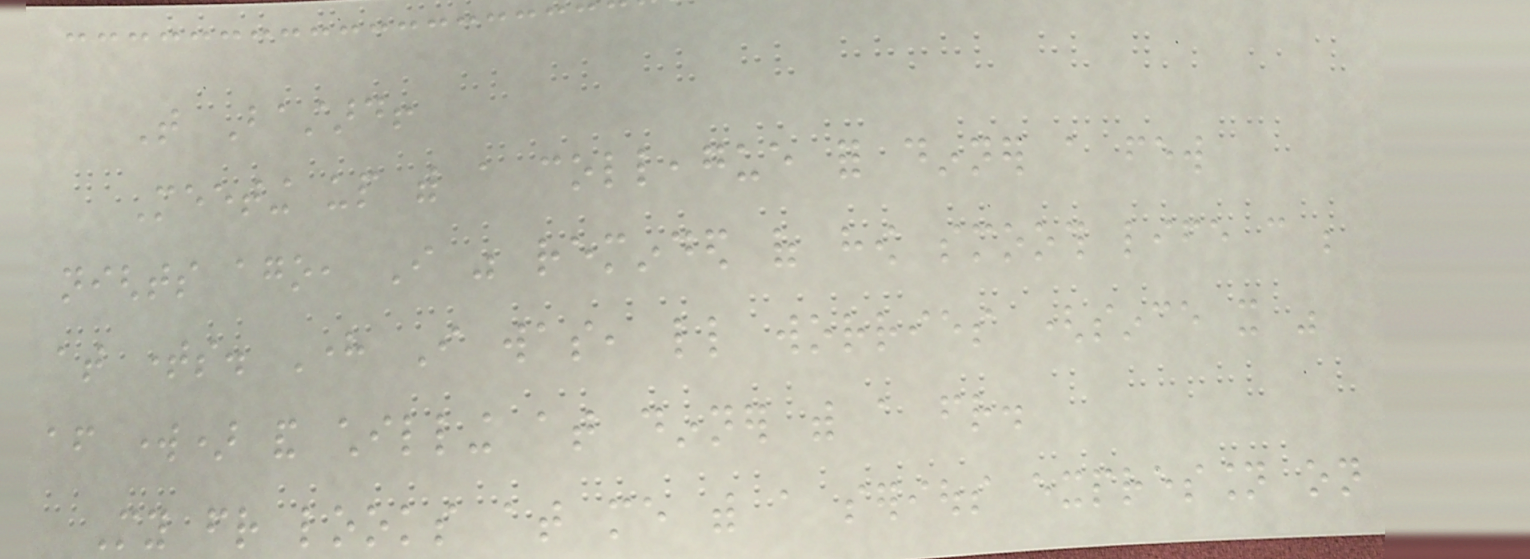That Bastard!
Meeting up with a colleague for dinner a few
nights ago, I was reminded of how smooth life can be
at times. Here I was, little worries (since it was
after work) and chilling at dinner with a friend.
My friend looks at me with a serious expression on
